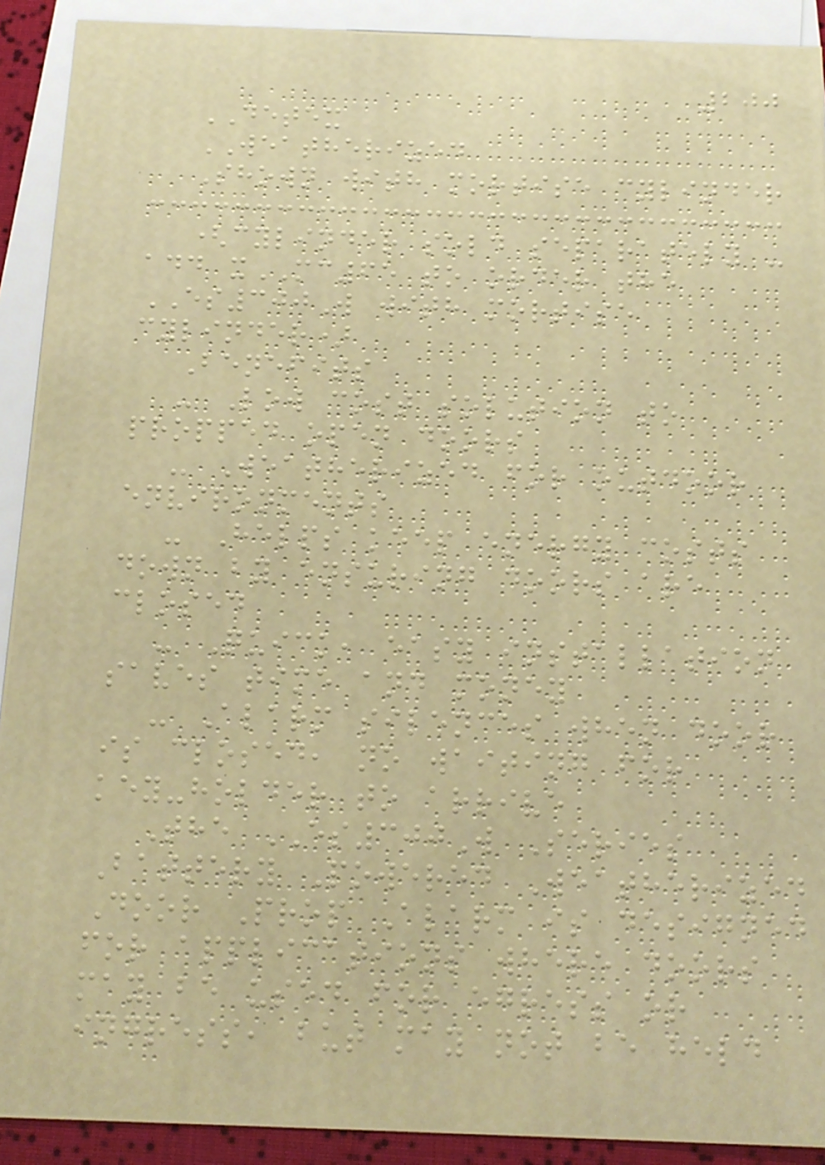200
DETEX
WEATHERIZED
Shown with mortise cylinder
(cylinder sold separately -
add xMC65 to order the
ES300W with mortise
cylinder)
Benefits
- Low cost solution to
propped open doors
- Weatherized for outdoor
environments
- Helps keep energy costs
down by ensuring doors are
closed
- Quick, easy installation
saves time and money
- Alarm silences when door
is closed, no waiting for
key-holder to arrive
The ES300W Series
Battery Powered Weatherized
Door Prop Alarm is designed
for applications where doors
may be used for egress or
ingress, but may not be held
